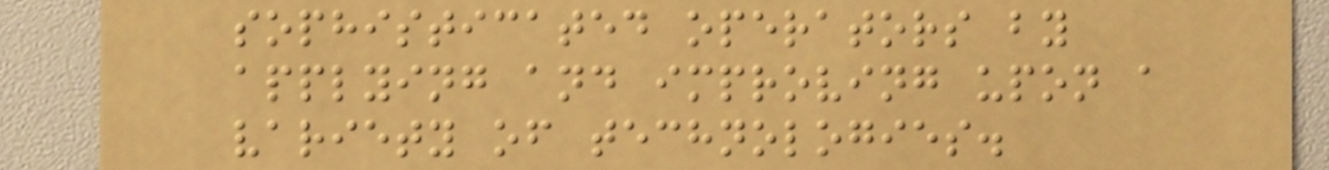sophisticated operators by
applying and improving upon a
variety of technologies.
